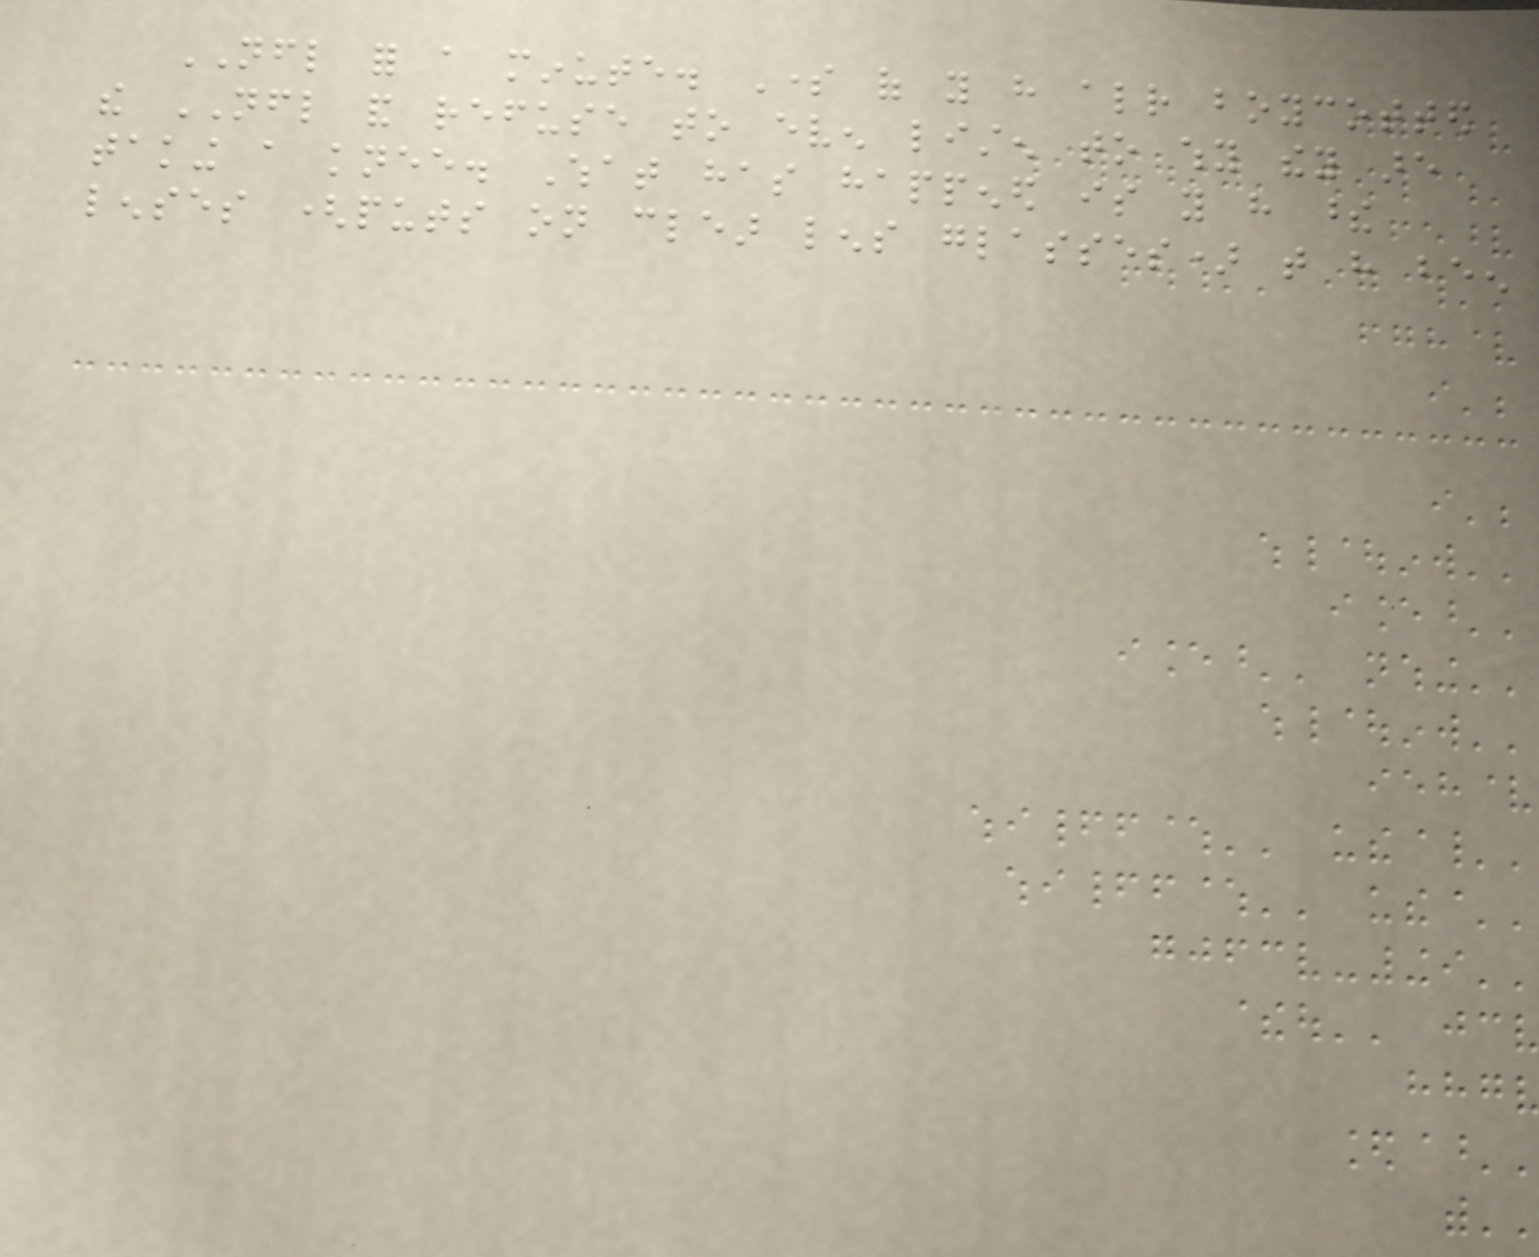NFL for a minute. Some of you have already boycotted
the NFL and refuse to even listen to why they are
taking a knee. What has happened is you have these
lenses (puts on clear lens glasses) that have been
